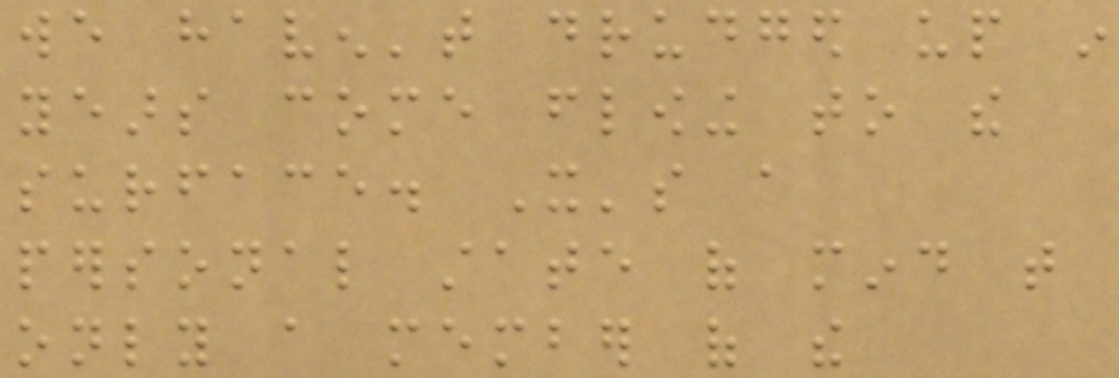we haven't drudged up in
years come flowing to the
surface. It's a
personal state of mind that
only a member of the
